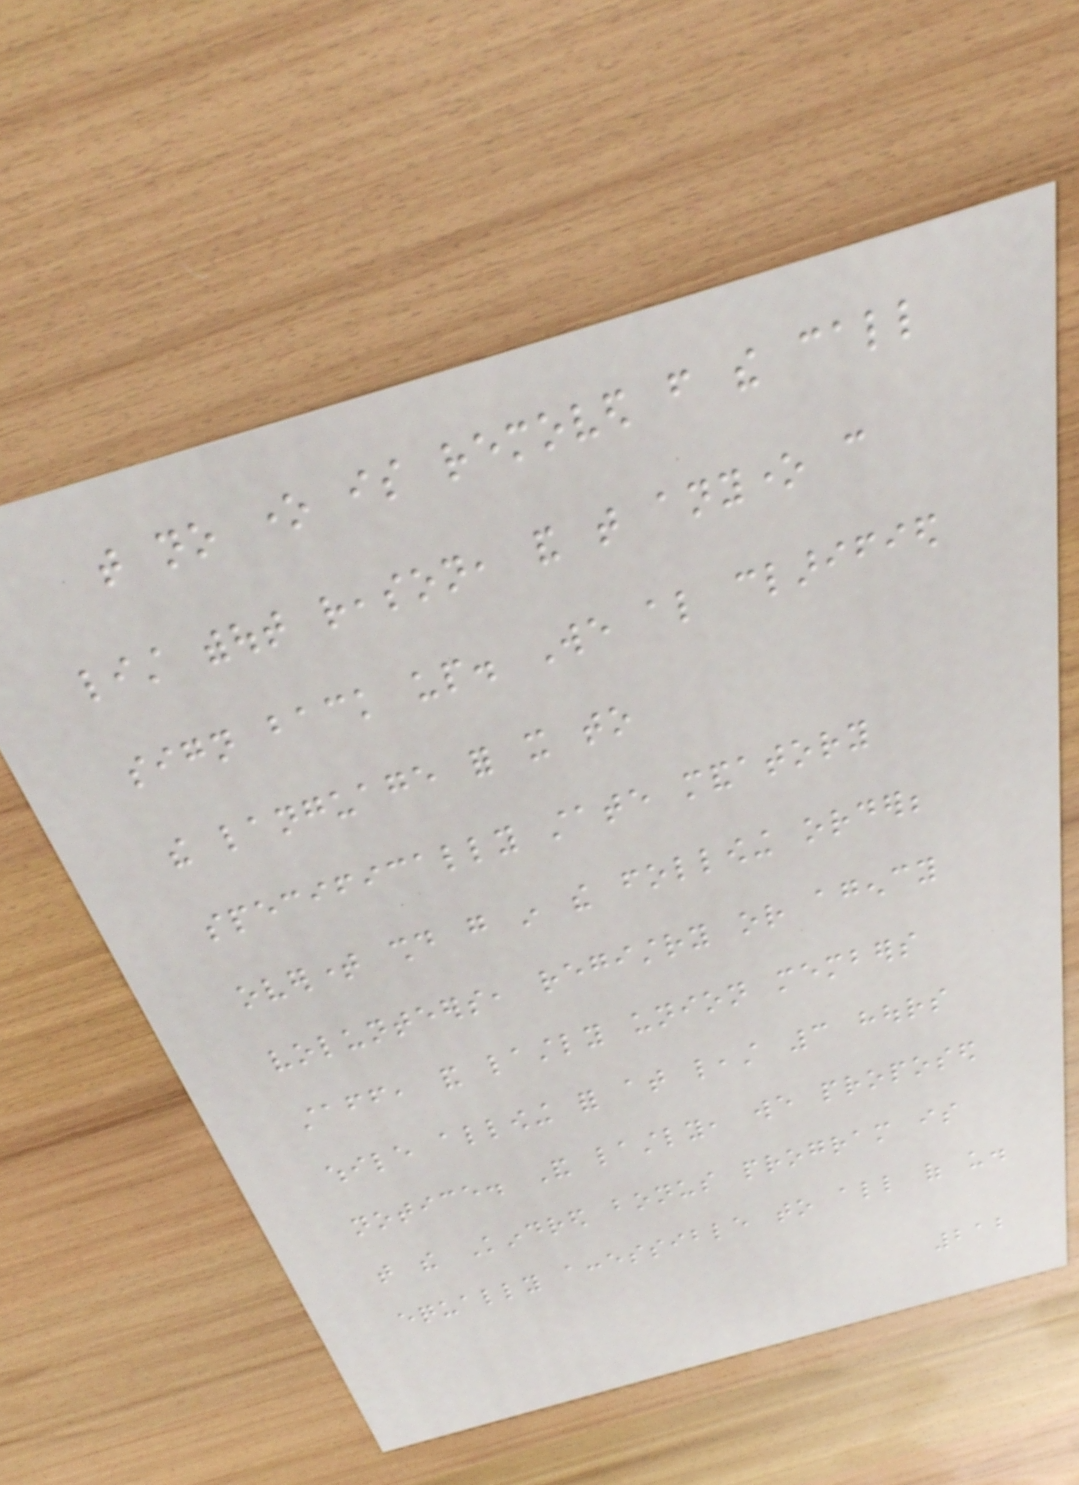that no one is removed from the call
list without reason, and that anyone can
sign back up. We also clarified
the language for it to
specifically state mandatory
overtime should go in the following order;
volunteers, registry or agency
staff, and lastly union members
while allowing for at least 3 hours
notice. And lastly, we proposed
that the Kindred bonus program is
equally accessible to all of us.
212
